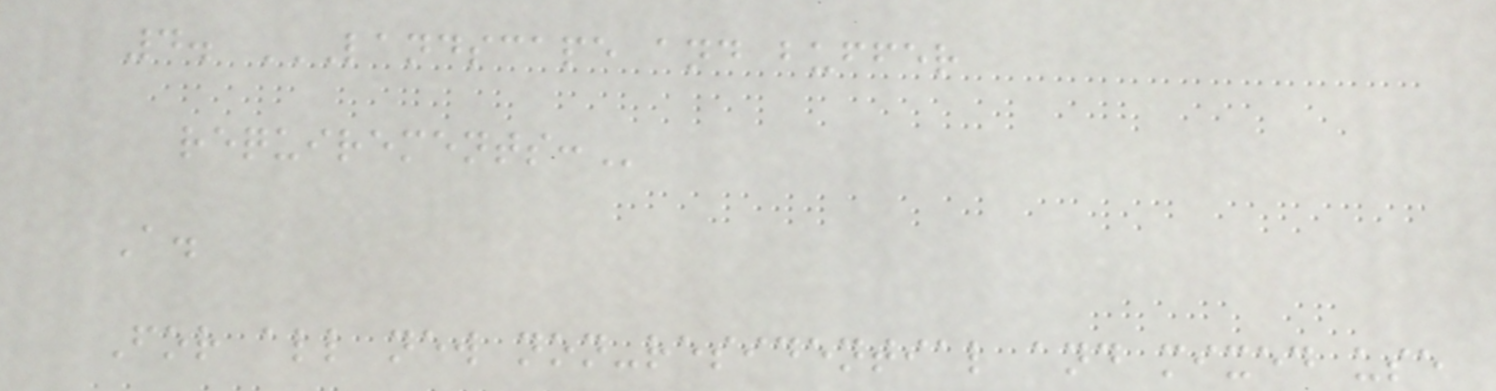4. LANDSCAPE AND BUFFER
REQUIREMENTS:
A.
For all new non-residential and mixed use
